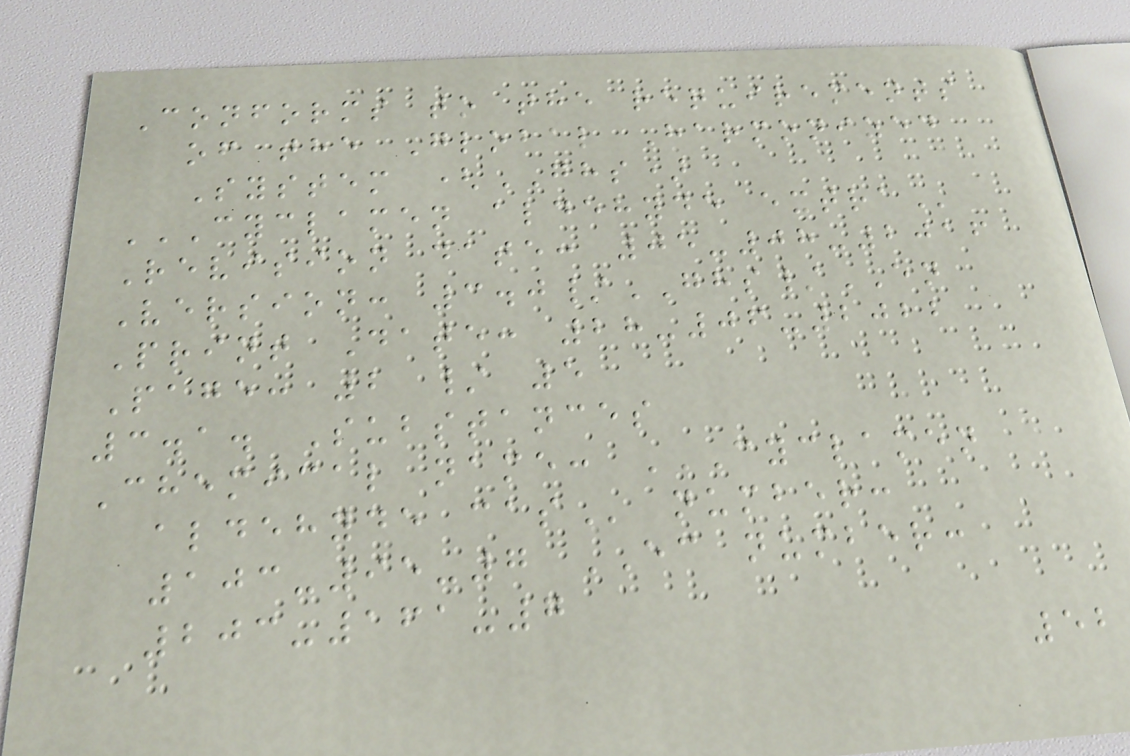Conforms to the requirements
of the Global Harmonized
System (GHS)
CYCLAMEN ALDEHYDE EXTRA
Revision date: 05-08-2016
Version: 3.0/GHS/EN
Print Date: 28-06-2022
Page: 2 / 5
3.1. Substances
Chemical name: CYCLAMEN
ALDEHYDE CAS number:
103-95-7 EC number:
203-161-7
52
